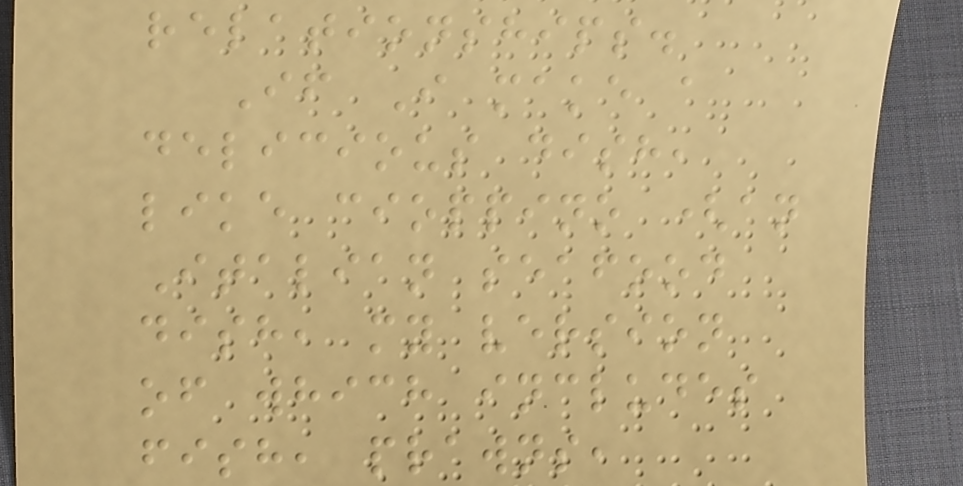relationships.
If I make a
delicious dish,
like cioppino (an
Italian seafood
dish, my version
of which includes
fish, prawns,
